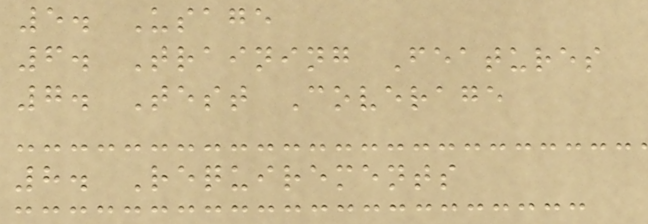5. Usage
6. Training Features
7. Test Coverage
8. Requirements
